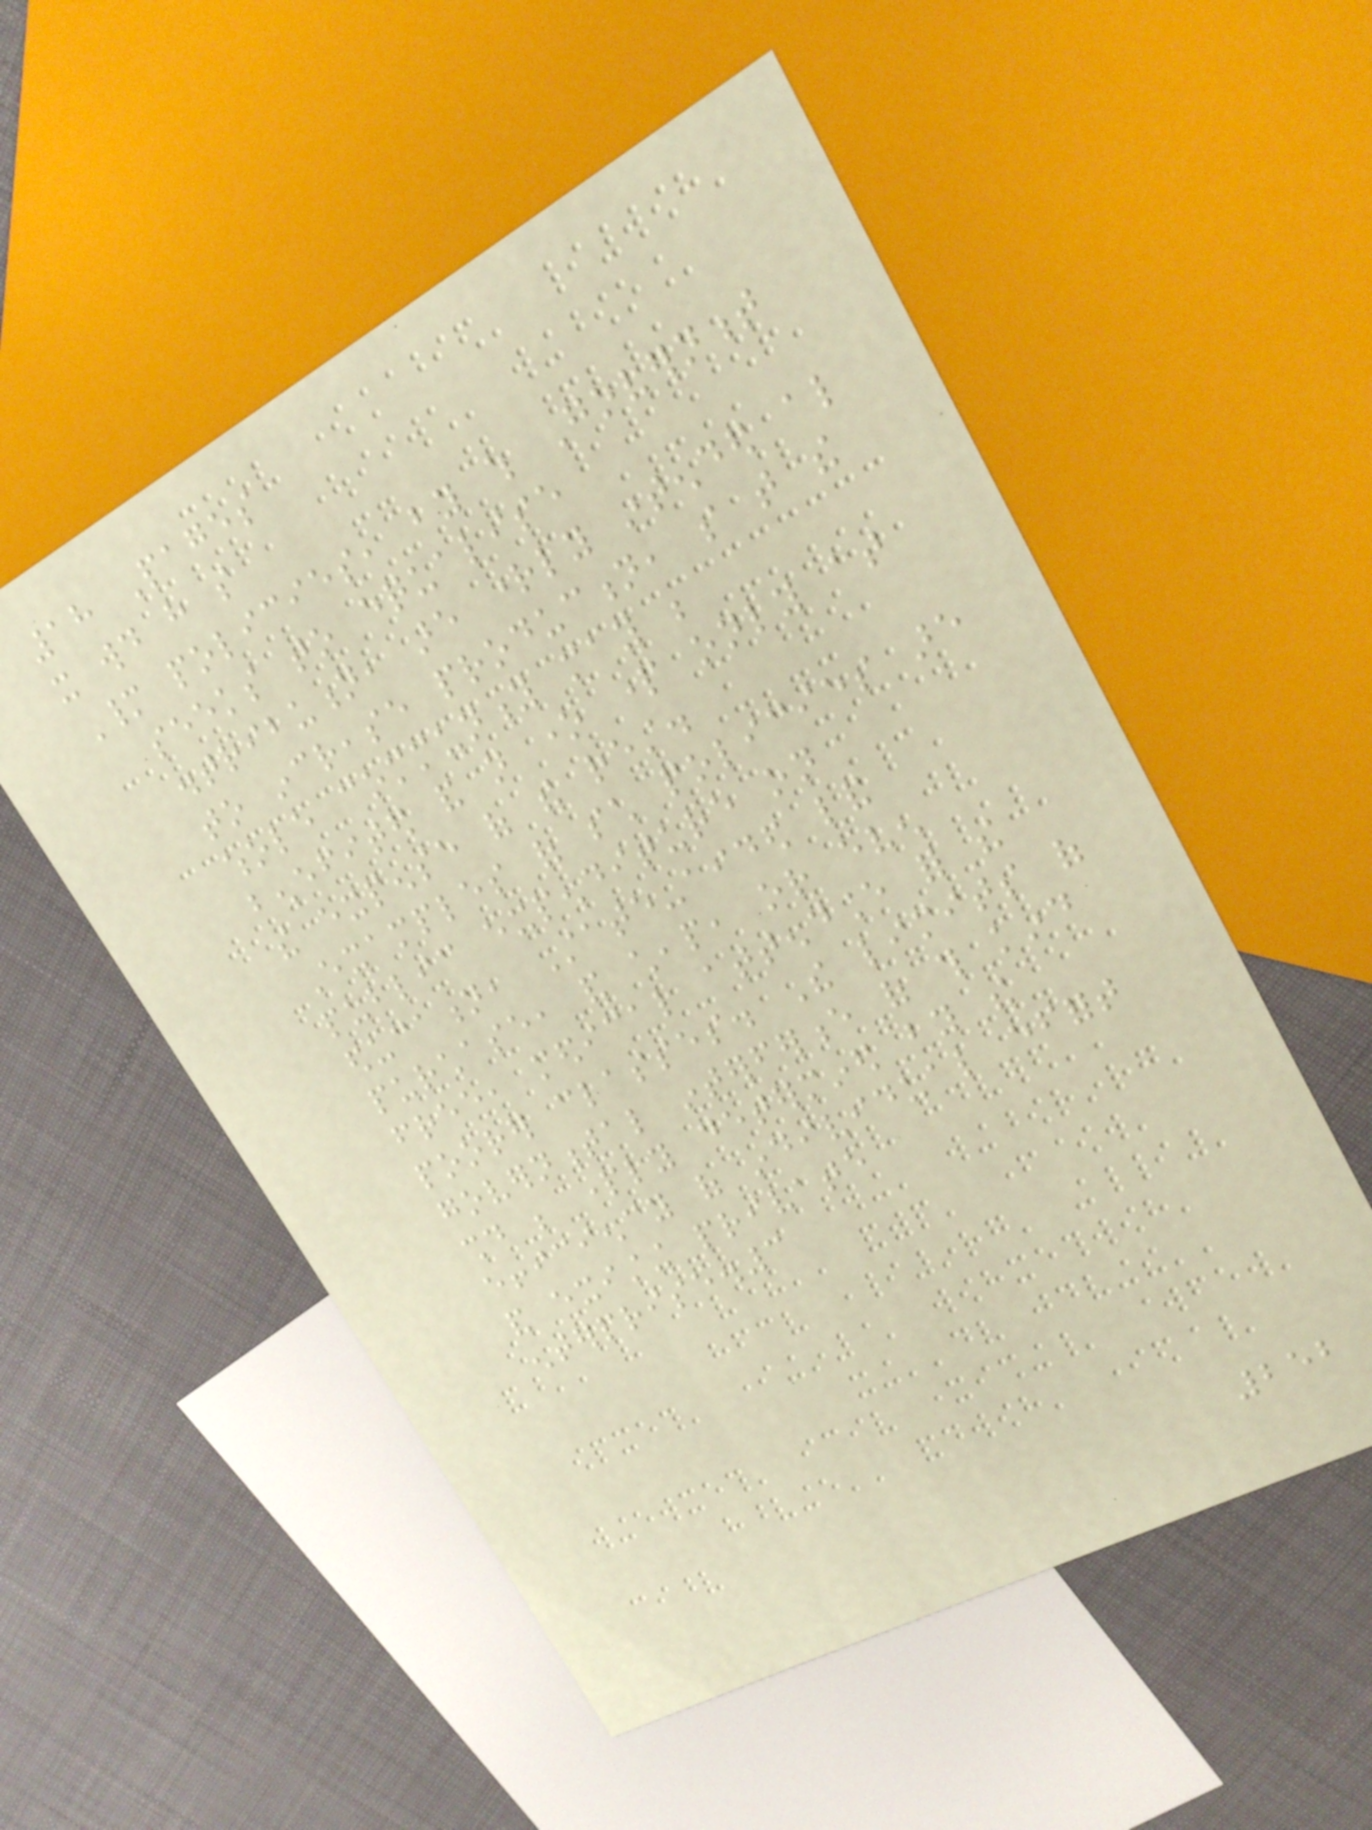18 Pages
it would have so
Many policies, by which Government
seeks to equalise
distribution, are rightly intended also
to increase production, so that the
whole community may be
benefited and not one part only at
the expense of the rest.
Examples of such policies are
public expenditure on
education, State-aided land
purchase, and cheap, or even
free, medical attendance for the
poorer classes. The limits of
governmental interference of this kind
should be partly determined by the
efficiency of individual effort
and existing private
enterprise.3
252
